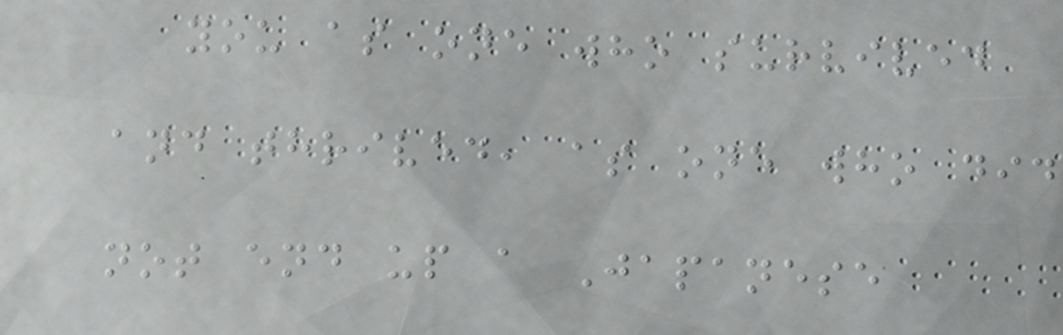you as one who survived
and thrived, as one who did
not end up a Japanese
